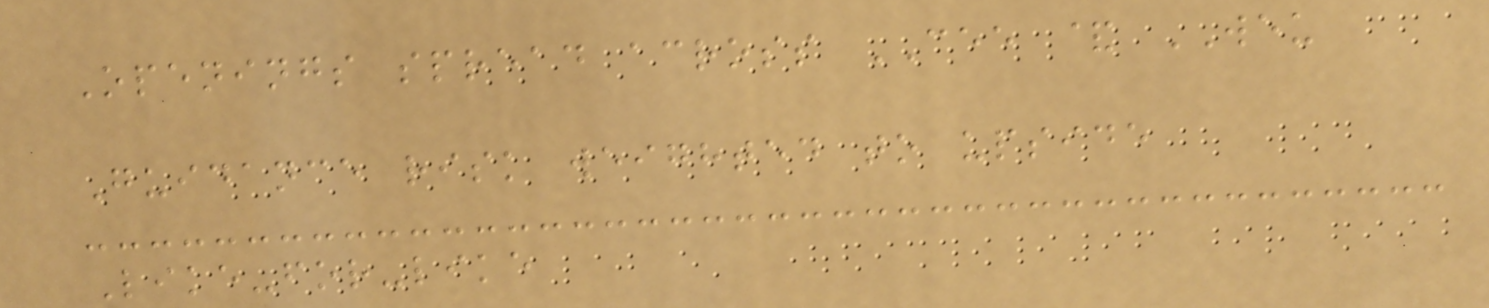Openings spread across CEE & WEU
Guidance risk weighted to upside
Like-for-like
